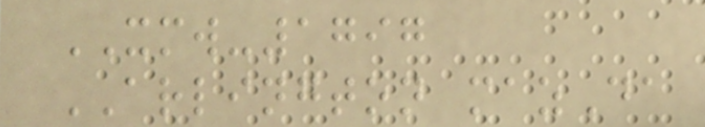XMW-1797
ARLINGTON mazDa
